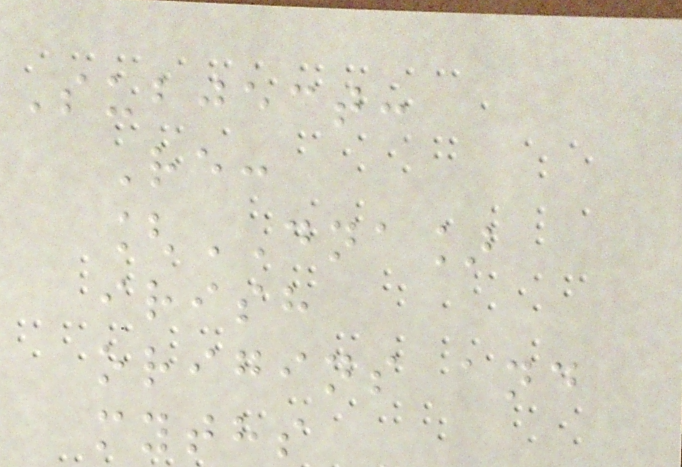Subject:
Re:
[DNA]
irish
origins and
myths
